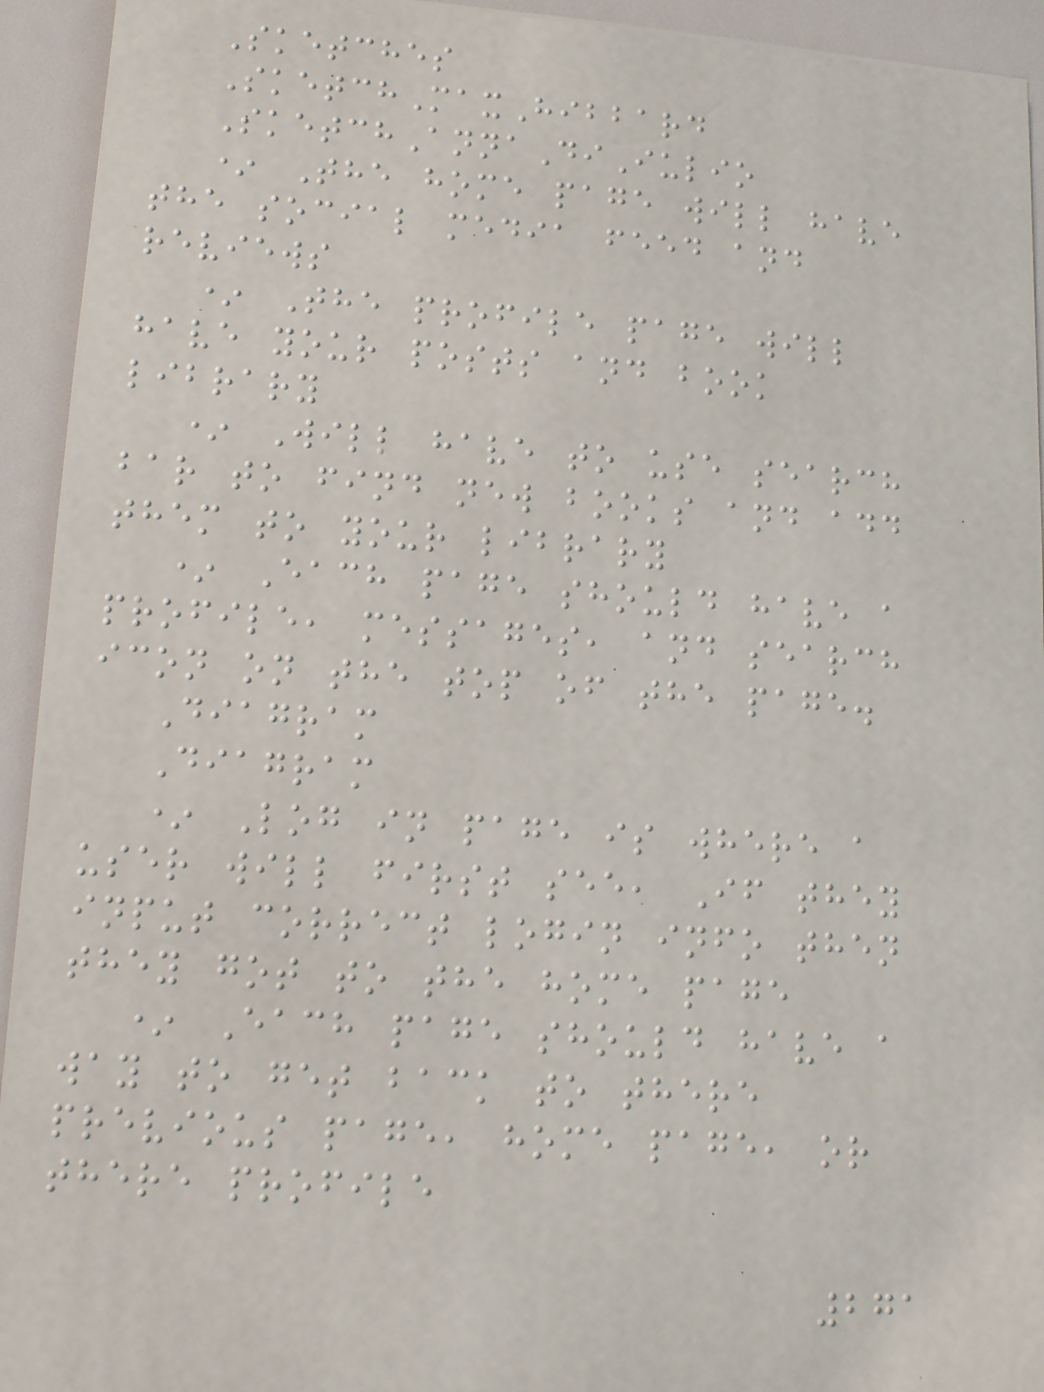Sketches
SketchMaxHibbard
SketchAnnaDiIulio
* The home page will have
the social media feed and
reviews
* The profile page will
have your posts and book
library
* Will have to use search
bar to find new books and add
them to your library
* Each page should have a
profile, messages, and search
icon on the top of the page.
Diagram
Diagram
* Log in page is where a
user will first see, If they
input correct login info then
they got to the home page
* Each page should have a
way to get back to there
previous page, home page, or
there profile
271
